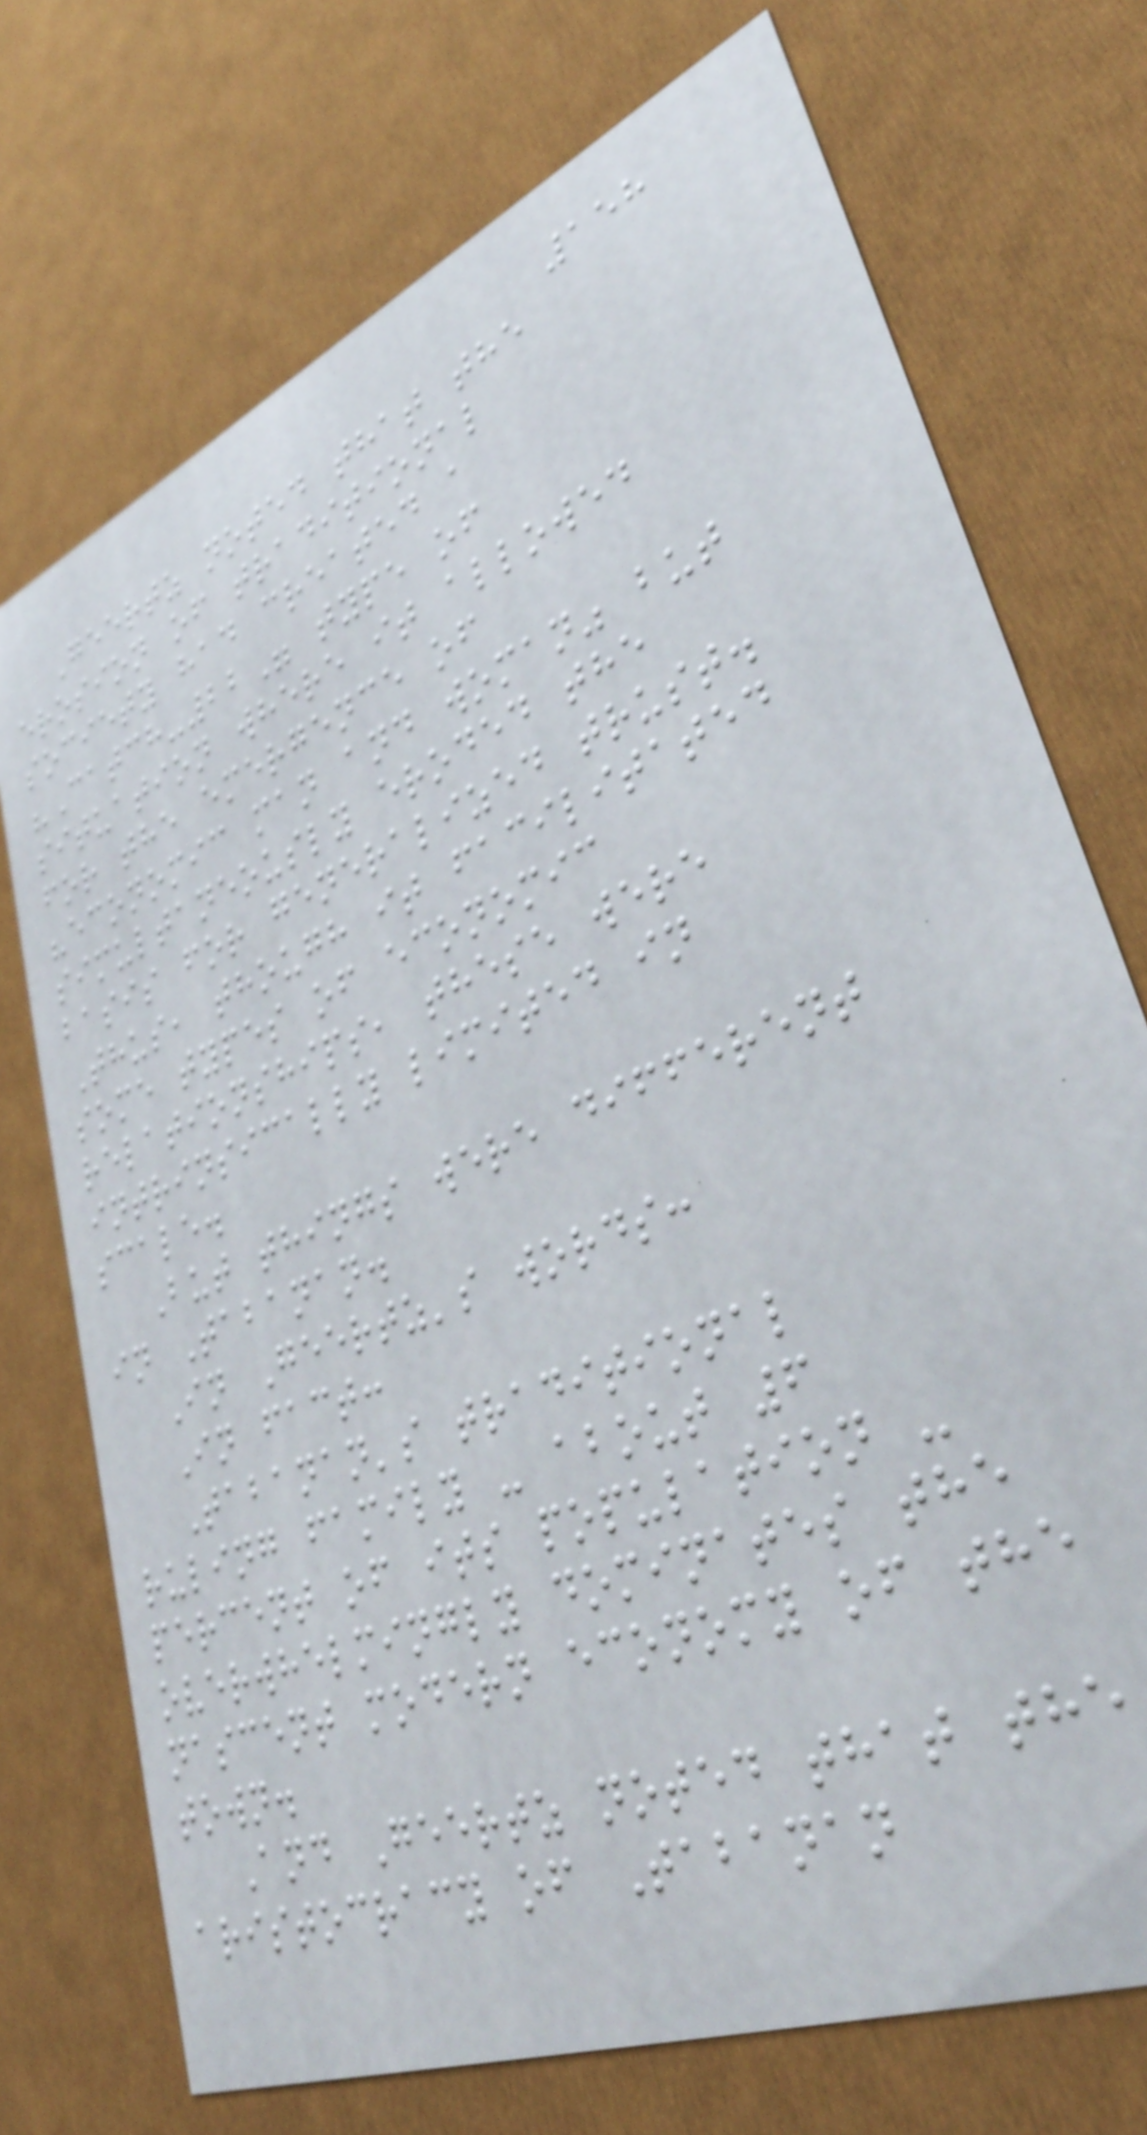158
Geertz noted that the
erosion of traditional
society had created a
"Catch-22" type of
situation where it allowed
for the emergence of
"economic man and woman" but
simultaneously eroded the
basis for generalized trust.
Thus, though it facilitated
some types of economic
relationships, these were
intrinsically limited in
scale.
But things were different
in Tabanan.
In Geertz's words:
In fact:
Tabanan's traditional
ruling family - about 6
percent of its population -
overwhelmingly dominates the
nascent modern economy of the
town.
And Geertz noted that the
aristocracy of Tabanan
